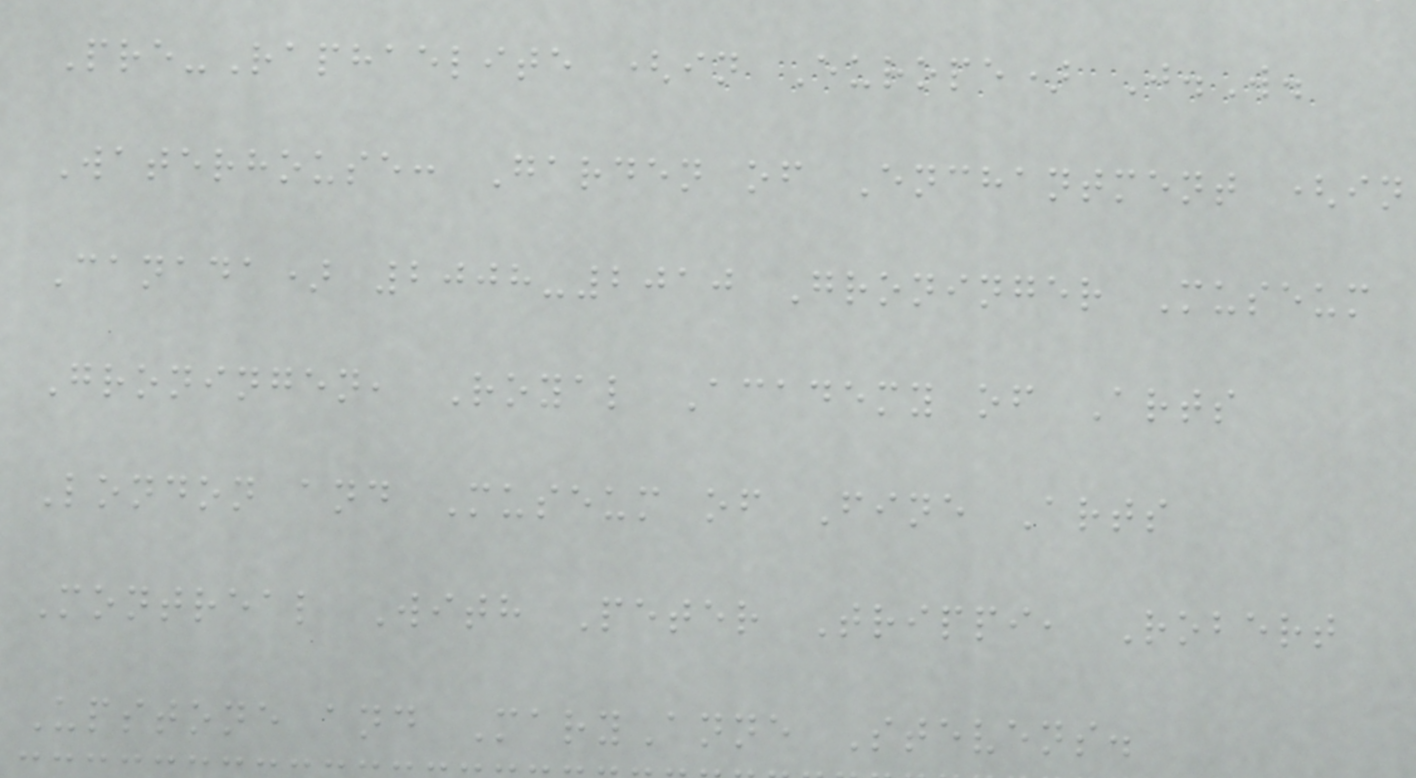Pre-Raphaelite (in Europe) J.W.
Waterhouse: Garden of Enchantment (in
Canada) 2008-2010 Groninger Museum
Groningen, Royal Academy of Arts
London and Museum of Fine Arts
Montreal With Peter Trippi, Robert
Upstone and MaryAnne Stevens.
